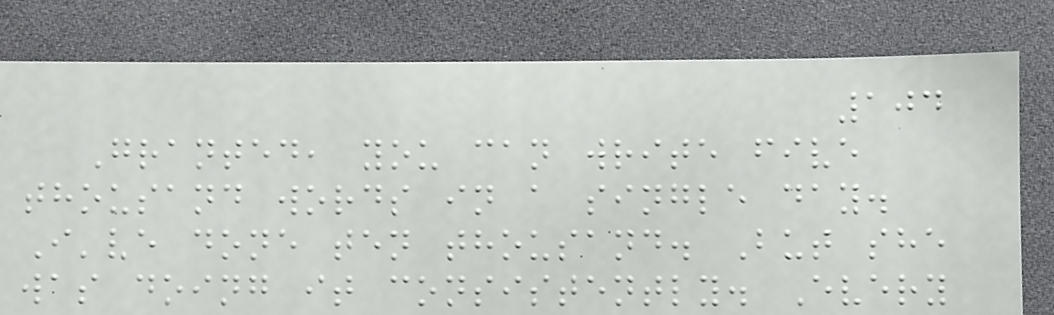104
Granted, you can write five
thousand words in a single day.
I've done ten thousand. But she
was doing it consistently. Every
